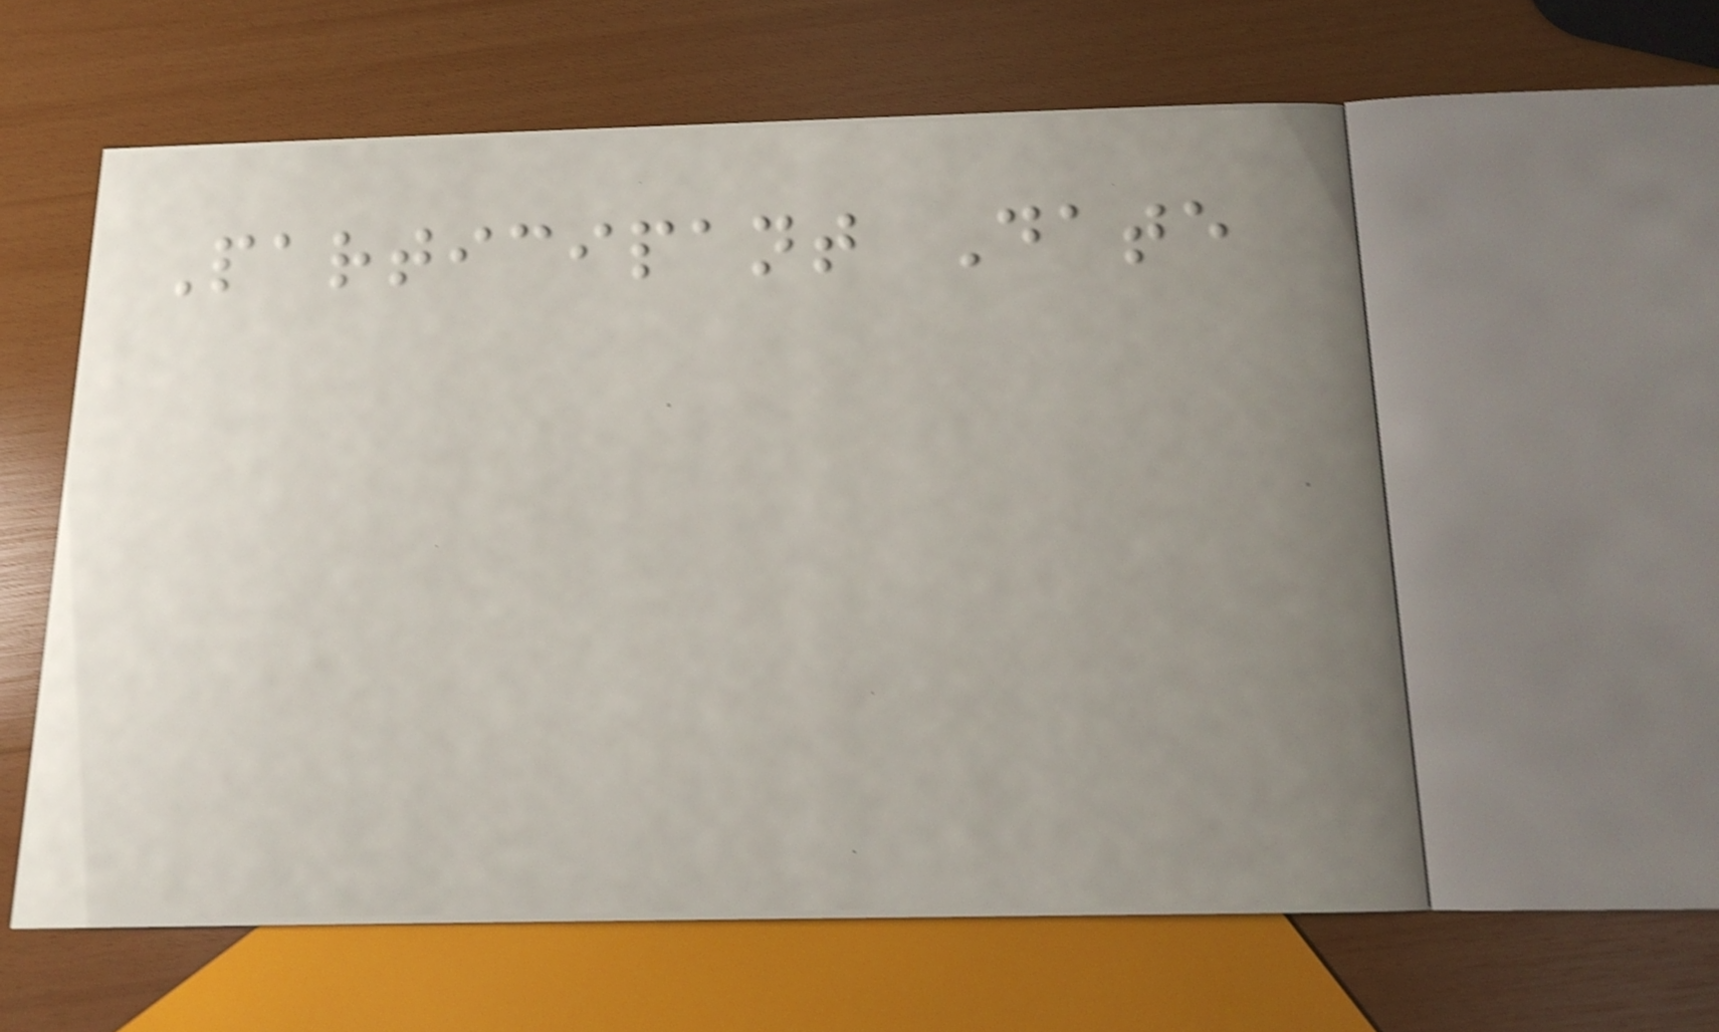Participant Date
